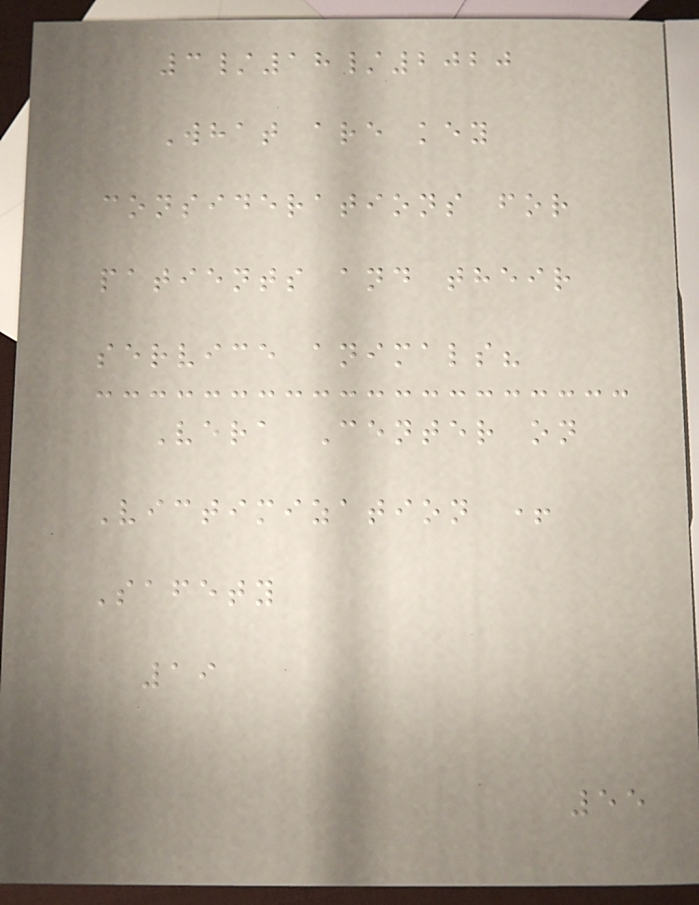3/18/2020
What are key
considerations for
patients and their
service animals?
Vera Center on
Victimization +
Safety
19
55
